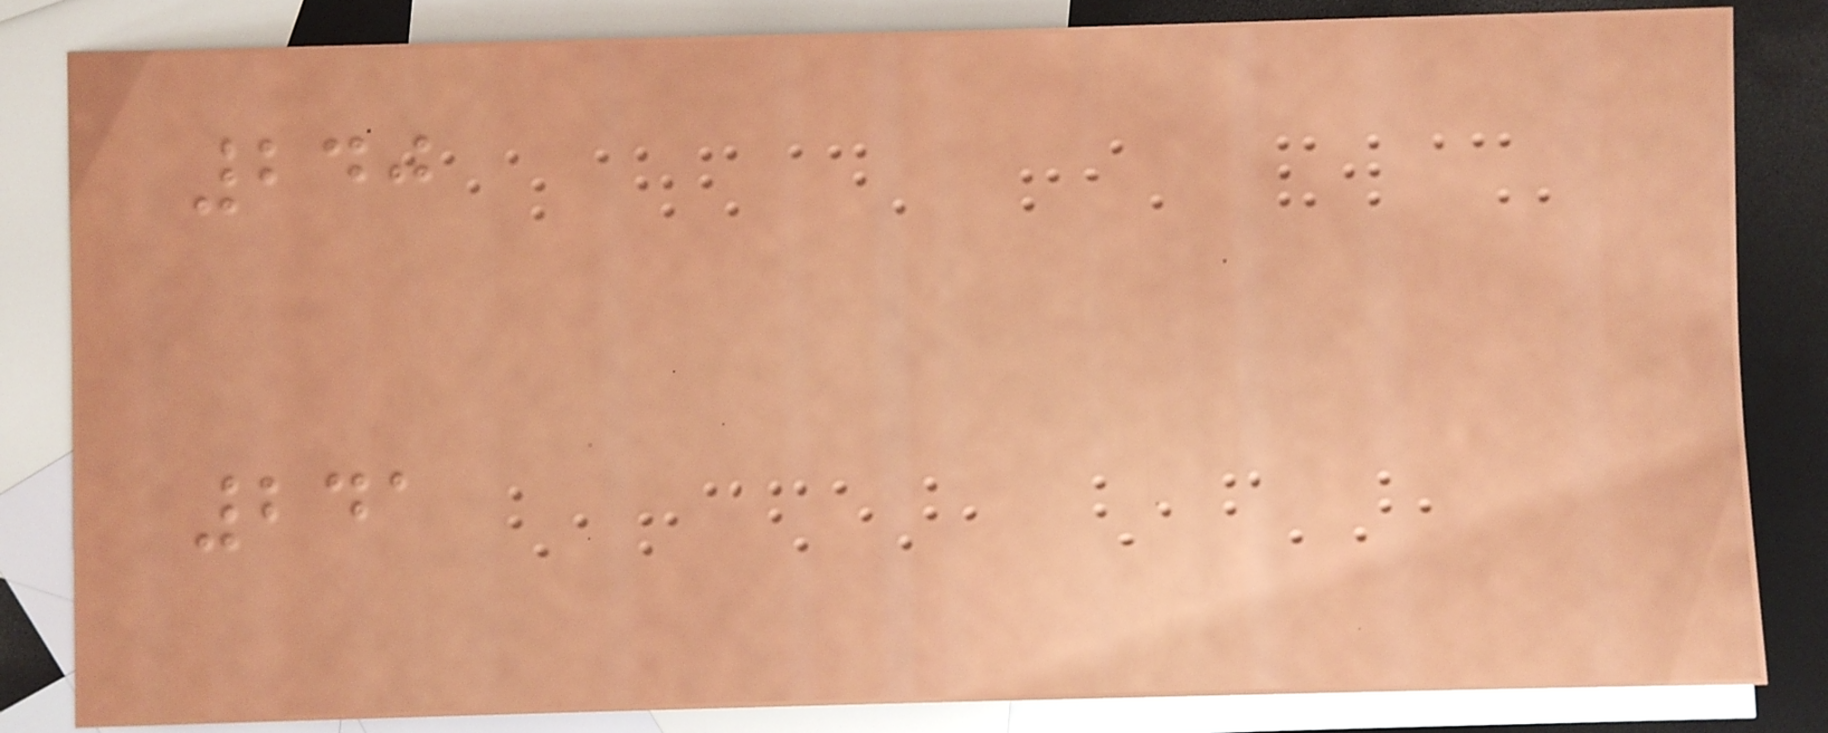240
241
